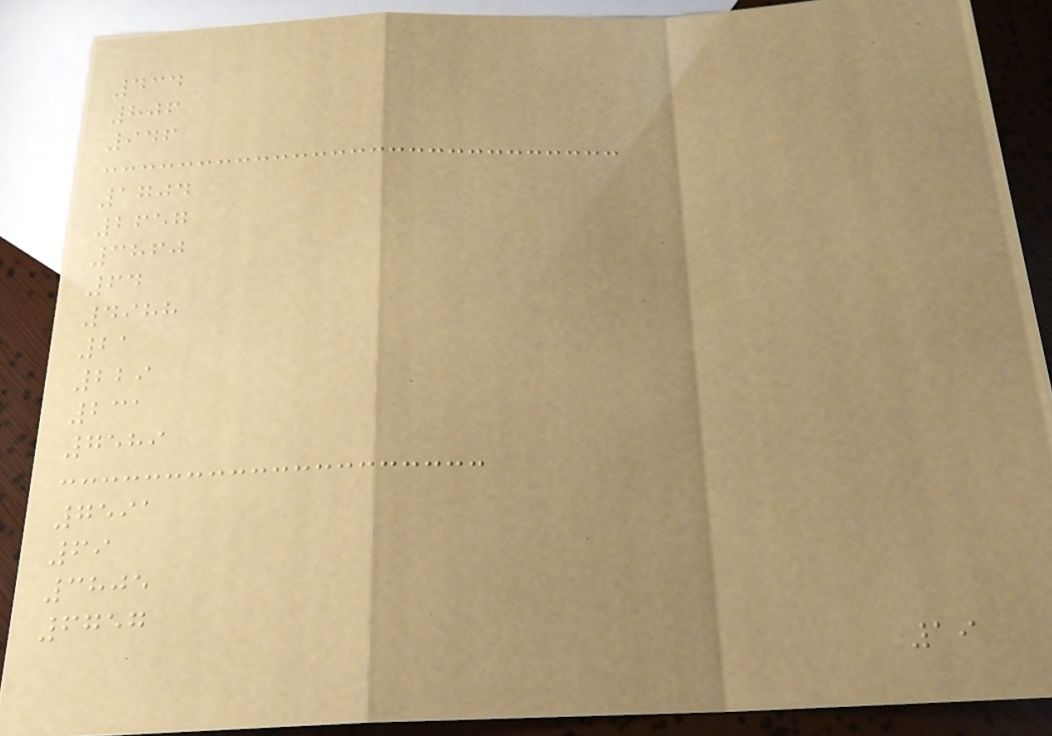434
806
946
1704
2657
3860
64
4988
21
229
231
7589
7591
69
3805
6757
19
